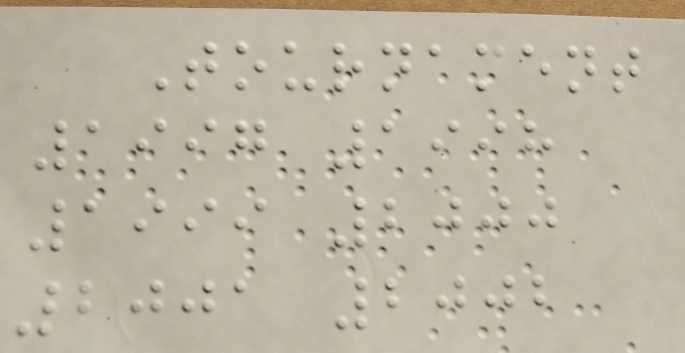Tournament
1997 1998
1999 2000
2001 2002
